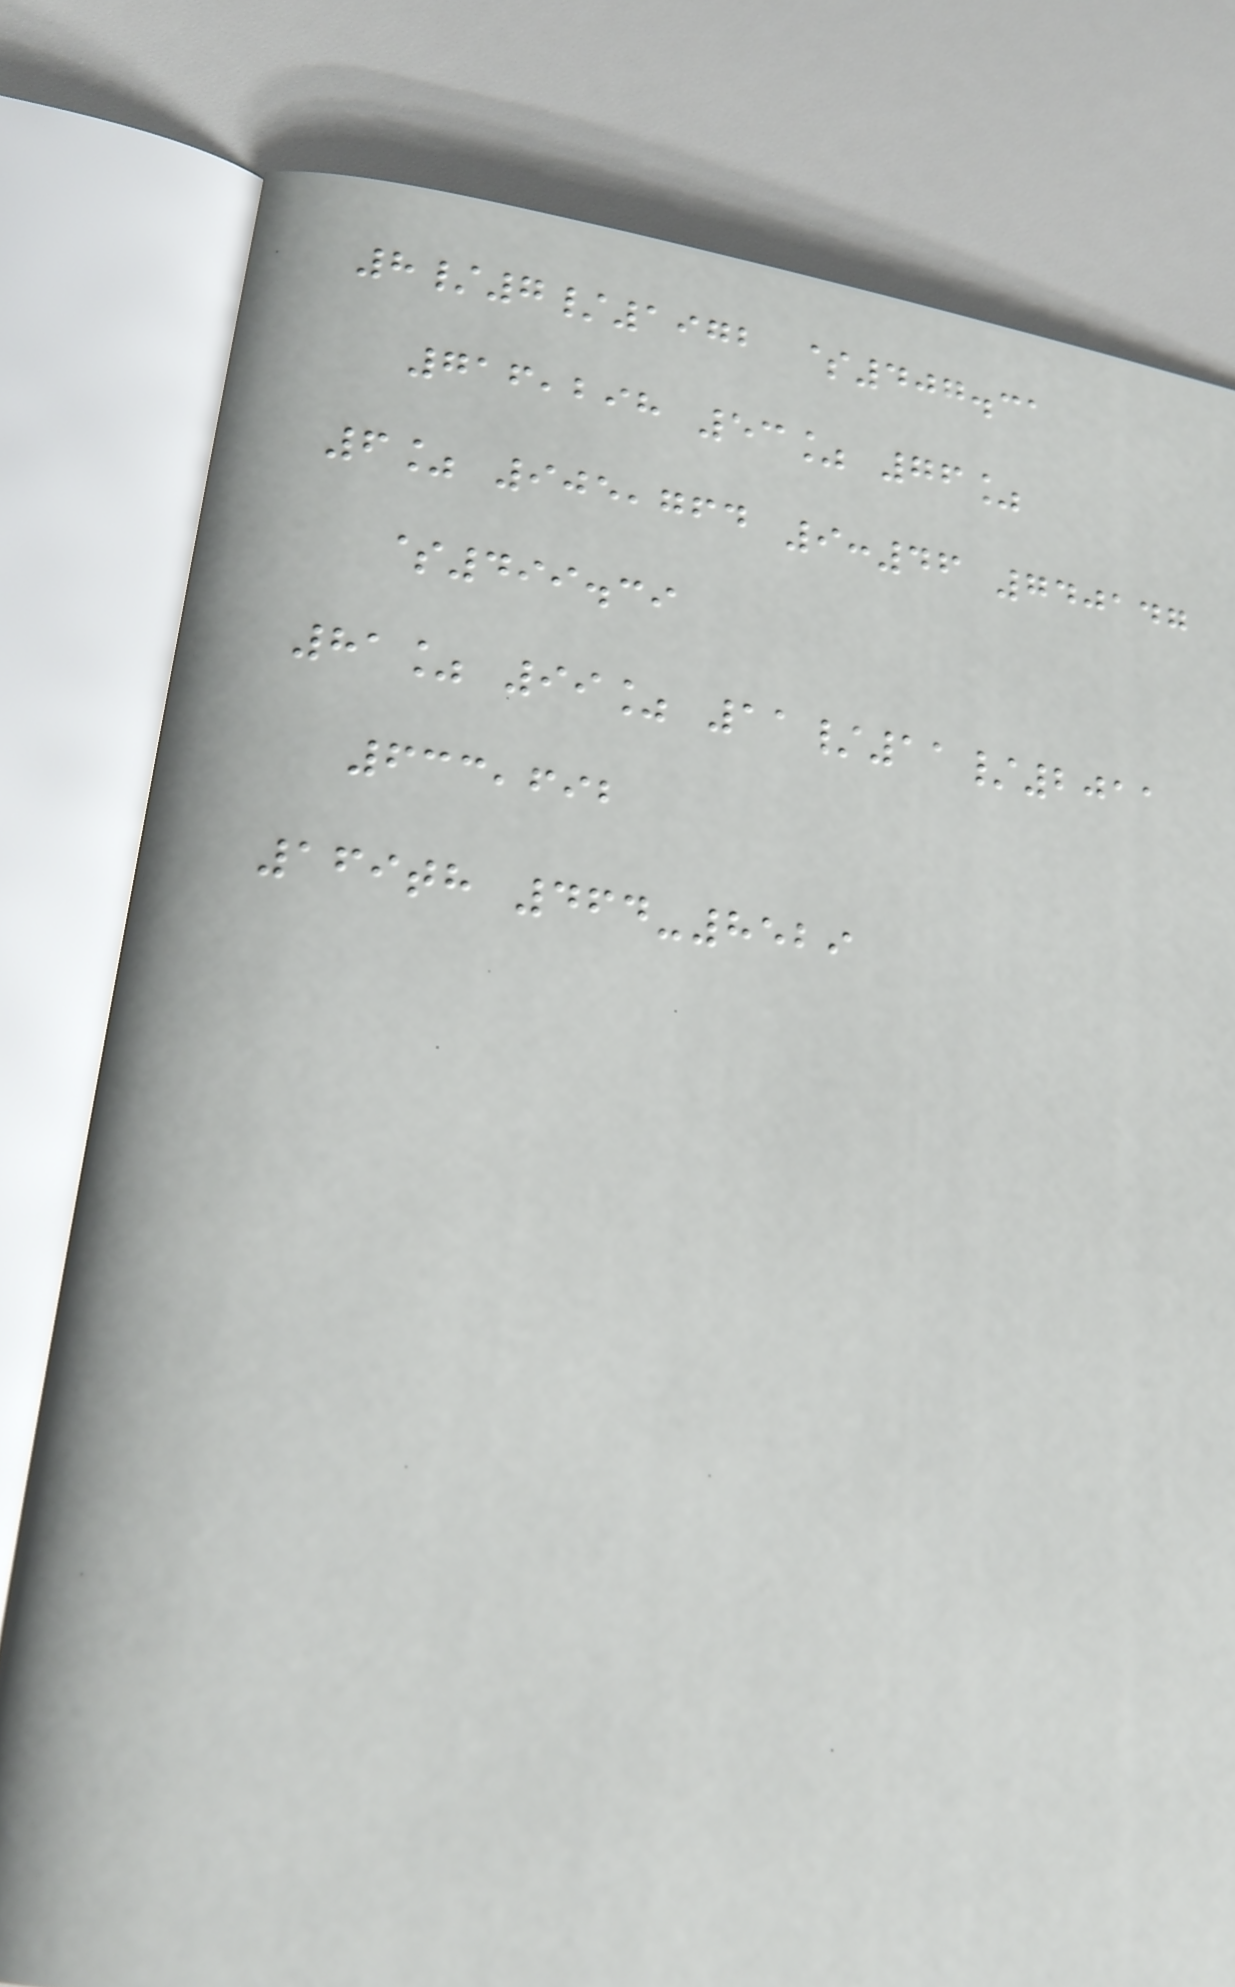8/7/1972 $407.31
716,298 53% 76%
6% 905,764 9:46 740147
$499.39
81% 99% 11/11/2011
633,692
169th 464-8529
